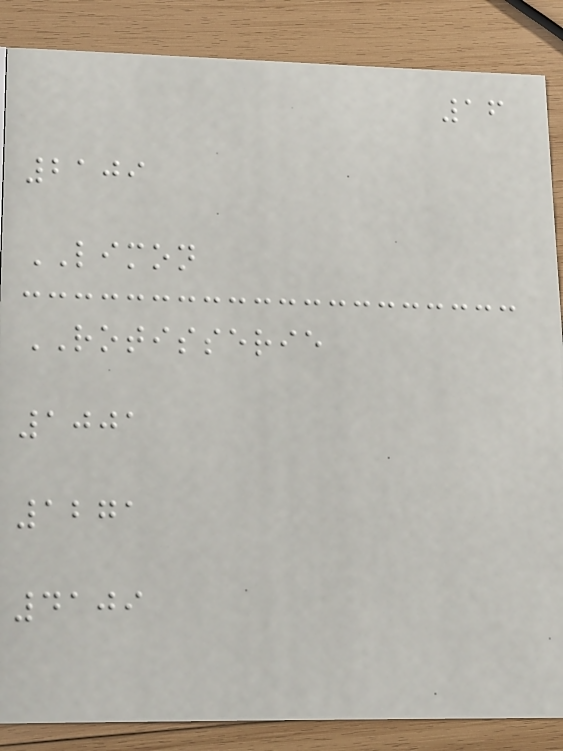16
2109
LIMON
ROTISSERIE
1001
1271
4109
